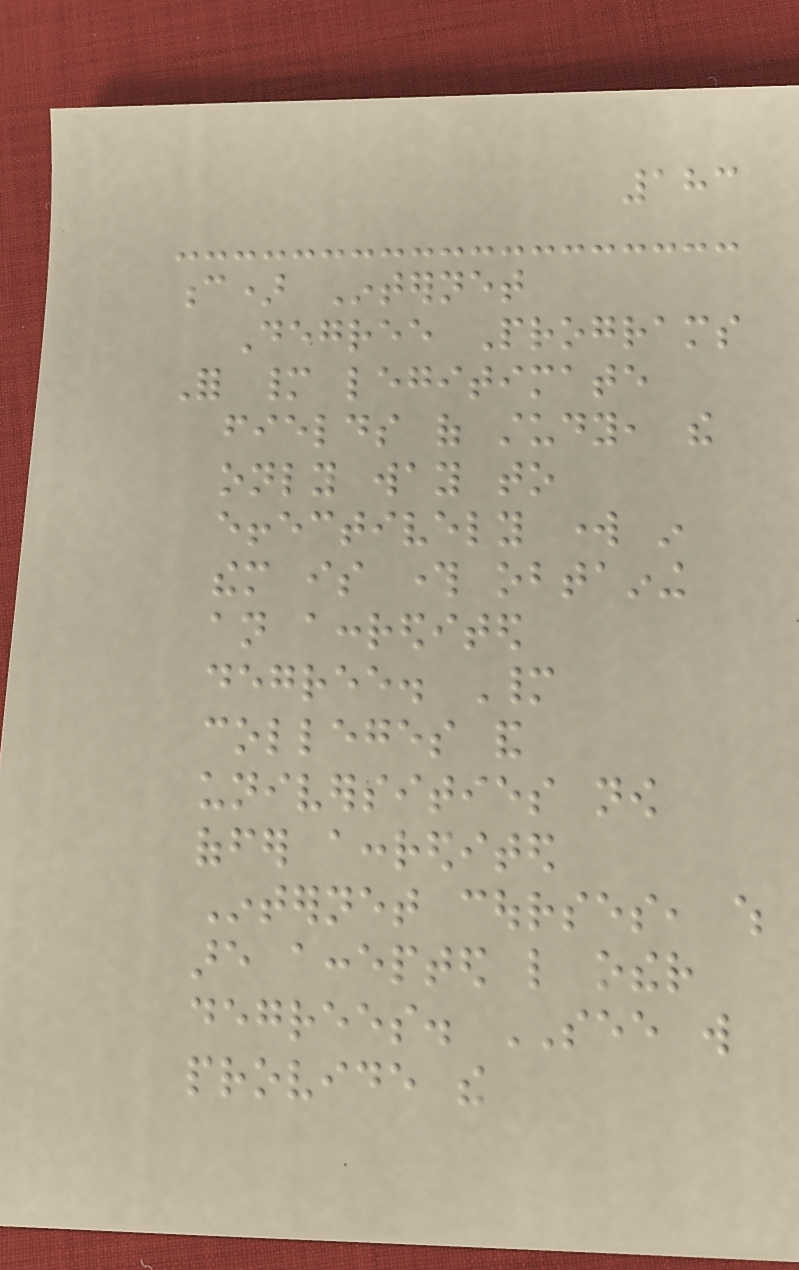183
c) Internet
Degree Programs
For many legitimate
fields of study, the
only way to
effectively work in
them is through obtaining
an accredited
degree. Many
colleges and
universities now
offer accredited
Internet courses, which
are accepted like other
degrees. SEE will
provide the
